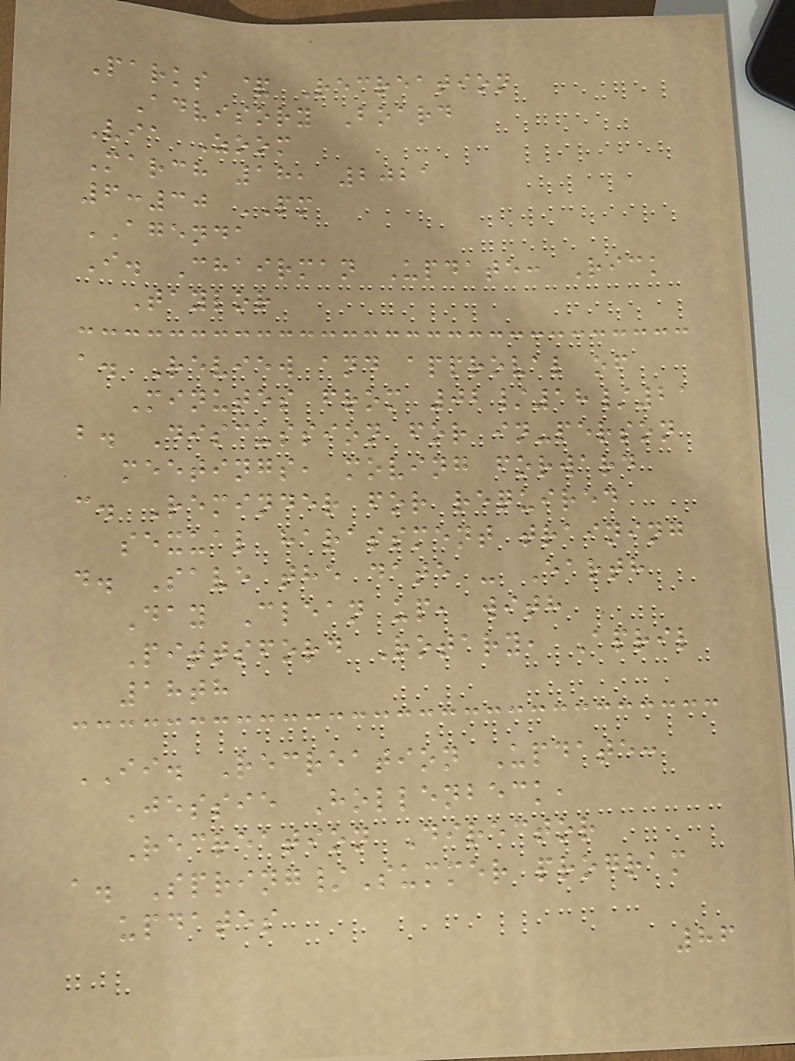Parks & Recreation
Advisory Board
Via Zoom
March 18, 2021
6:30 PM
AGENDA
I. Chairman Update: Rick
Taylor
a. Review and approval of
Minutes from 02/18/21
b. Discussion for in-person
meetings, moving forward
c. Reminder for required
sexual harassment training
d. Save the date - Earth
Day Clean up, with
Pittsford Rotary, April
18th
II. Recreation Update:
Jessie Hollenbeck,
Recreation Director
a. Spring/Summer program
updates
86
